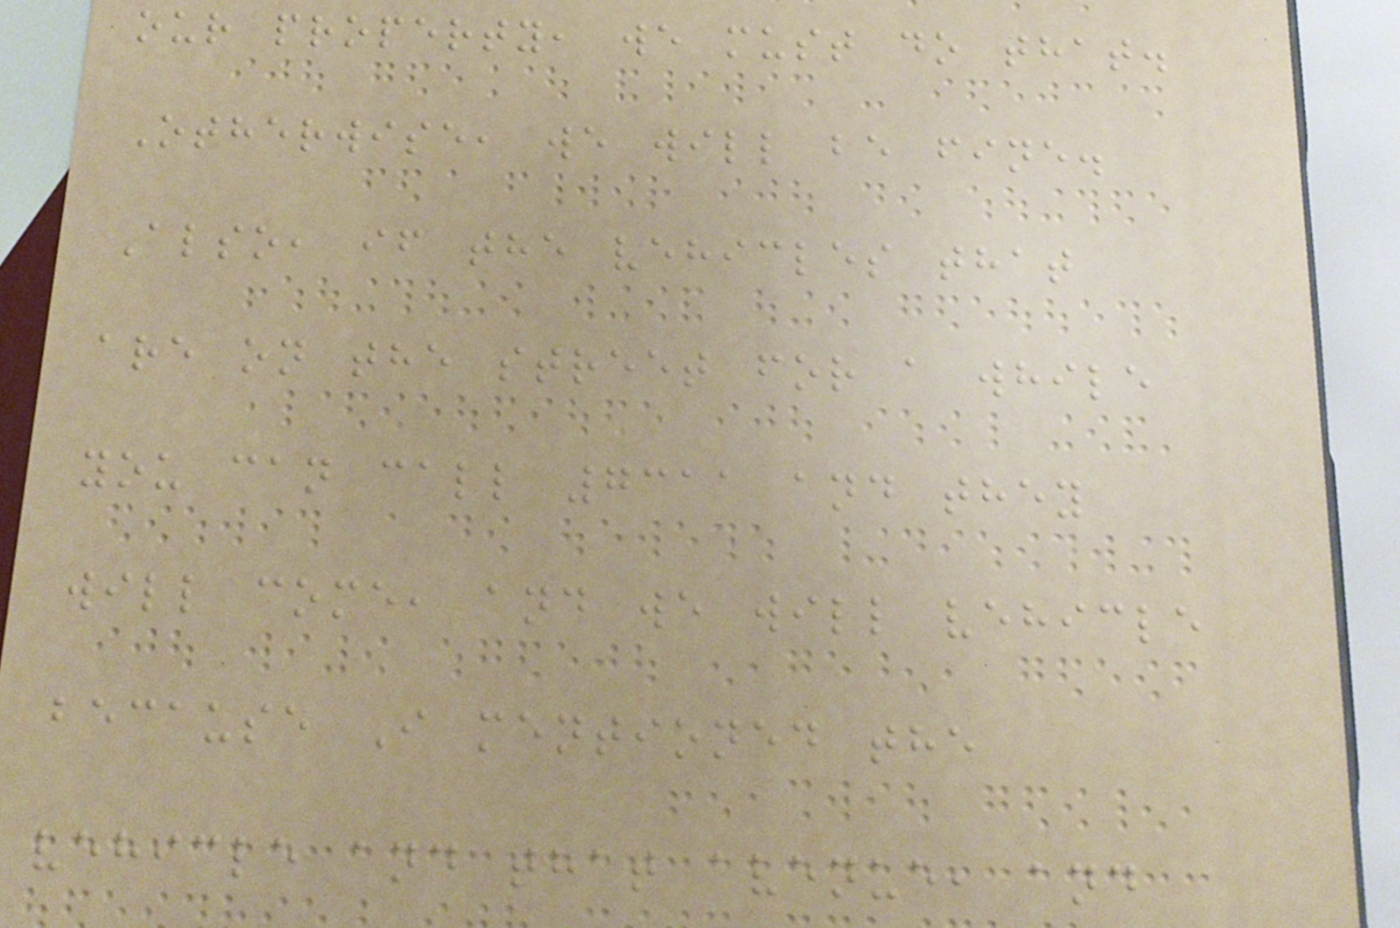our property, we must do that.
Otherwise, we will be fine.
Also, if the vehicles that
are on the street for a while
you can call 7311 and they
will come, and we will vehicle
because I mentioned the
vehicle and that avenue, and
